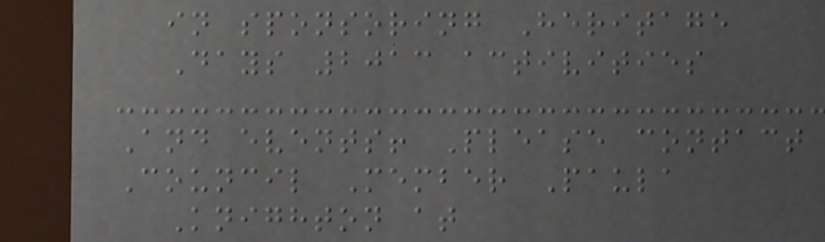in sponsoring Heritage
Days 2013 activities
And events! Please contact
Council Member Paula
Knighton at
